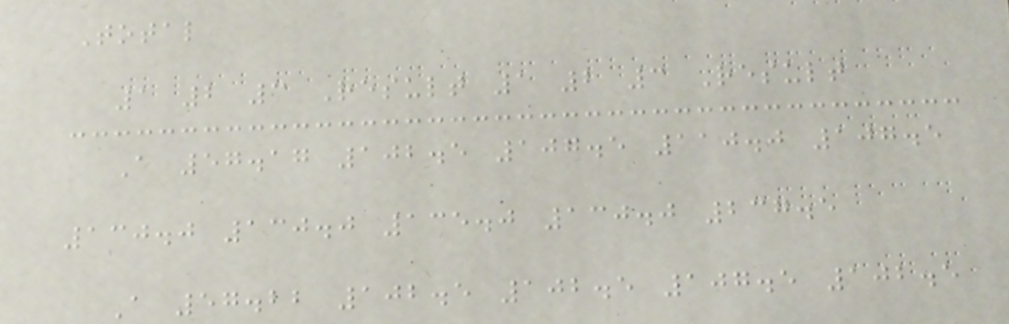Total
1 2 3 Result 1 2 3 Result
A 57.17 102.5 107.5 110.0 107.5
130.0 130.0 135.0 130.0 237.5
A 57.22 102.5 102.5 107.5 102.5
